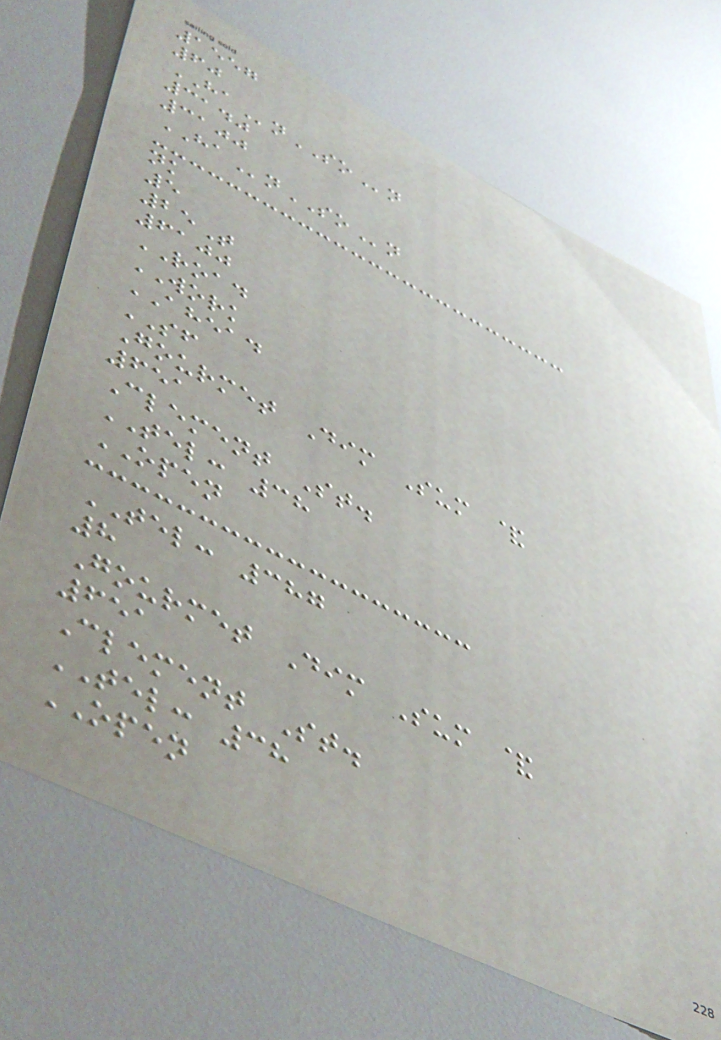1557
60
HAnSOn
3140
3100
HAnSOn
nk
5
25T
6100
ROAD
WORK
AHEAD
SF
Gourmet Dim Sum &
651
Clement St.
TEL: 38
OPEN
TEL: 387
8
Gourmet Dim Sum &
651
Clement St.
TEL: 38
OPEN
